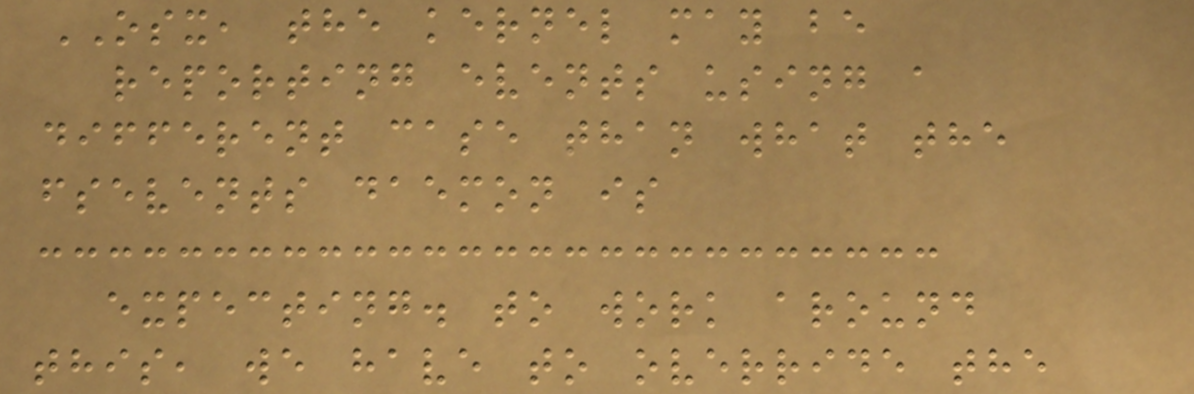OSX, the kernel may be
reporting events using a
different case than what the
fsevents daemon is
expecting. to work around
this, we have to override the
